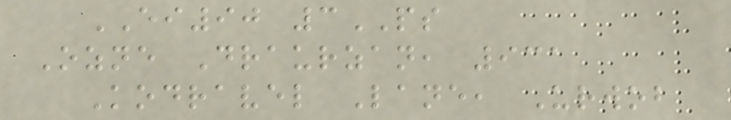EI90 3PS
Ozne Draurzan, 931
Kodravel Lane, Urwob
